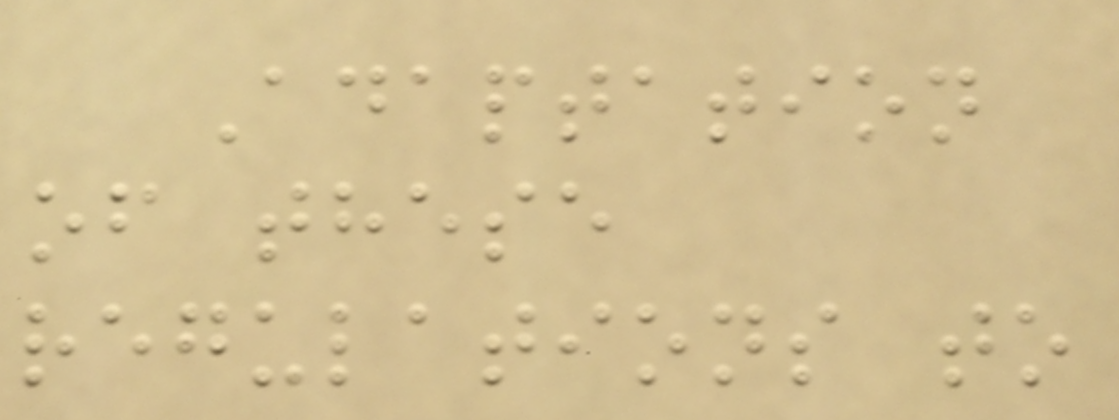Adaptation
of these
regulations to
